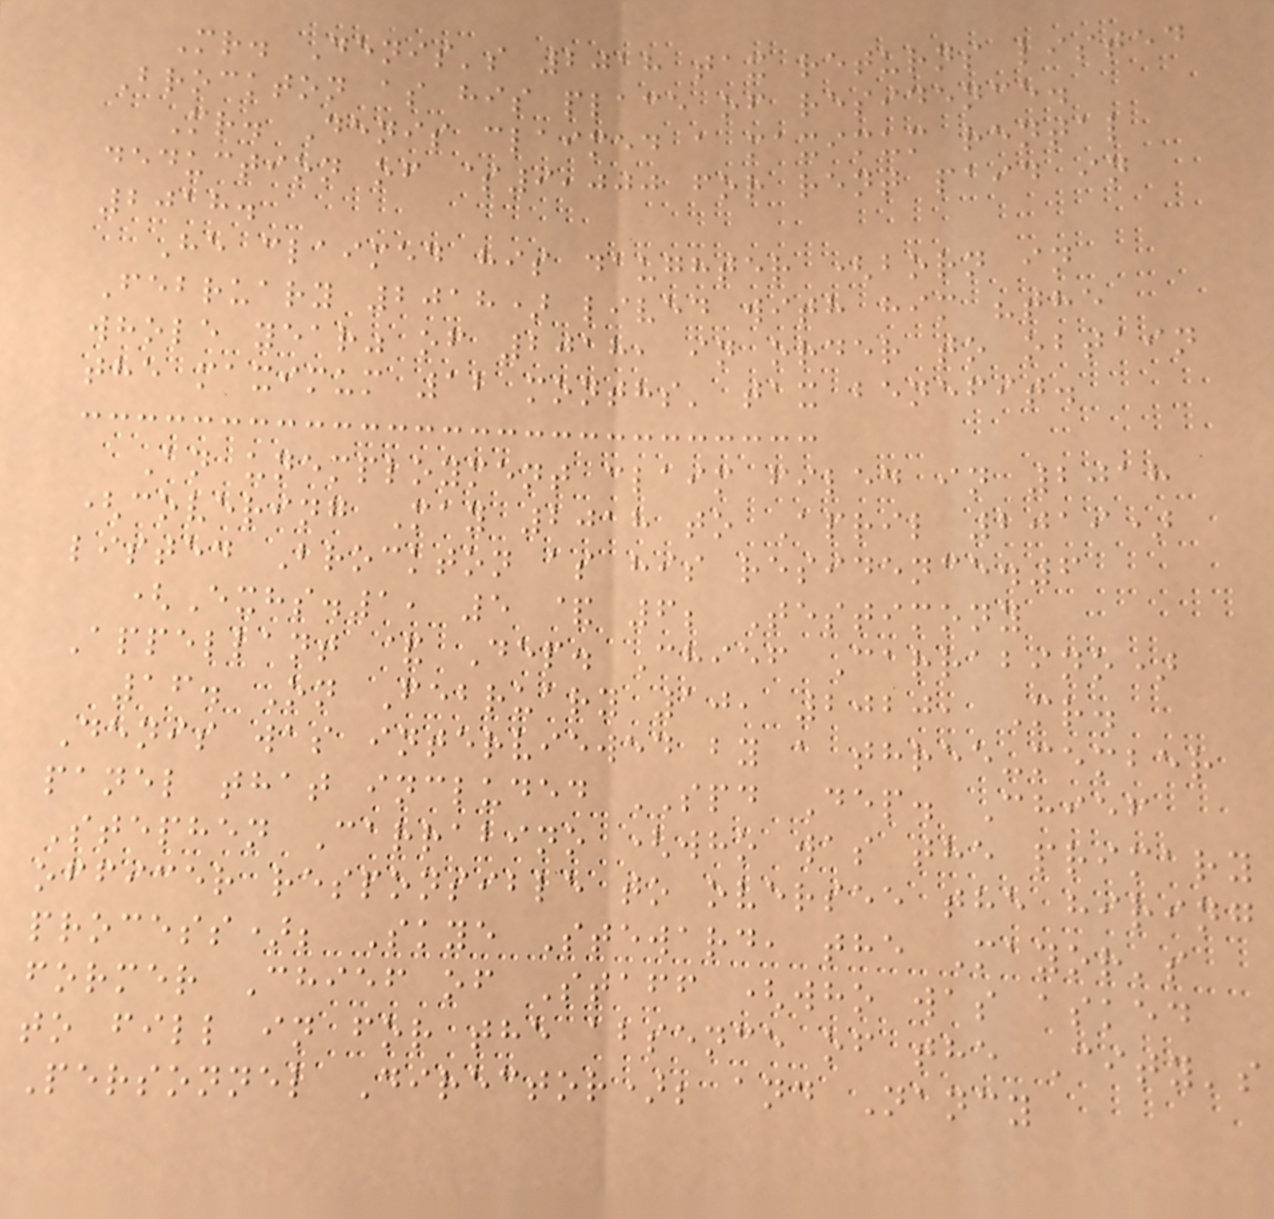Mr. Denis's 2018 tax returns listed
Brockton as his place of residence.
Mr. Denis claimed a maximum rental
deduction of $9,000 for rent paid in
2018.
He claimed his daughter (born in
February 2018) lived with him "the
whole year" of 2018, in order to obtain
the maximum 12 months' tax benefit.
An unemployment claim filed in 2018
(covering May 2018 to April 2019)
listed Brockton as his residence.6
(Exhs.1, 5 & 6; Testimony
Appellant & Dep. Chief Carrabino)
16. On February 10, 2020, Mr.
Denis was interviewed by a three-member
panel that included SPD Dep. Chief
Stephen Carrabino (who was the primary
officer responsible to oversee the hiring
process); Skye Steward, the Mayor's
former Chief of Staff (who was asked
to fill in for the absence of the City's
Personnel Director); and Nancy
